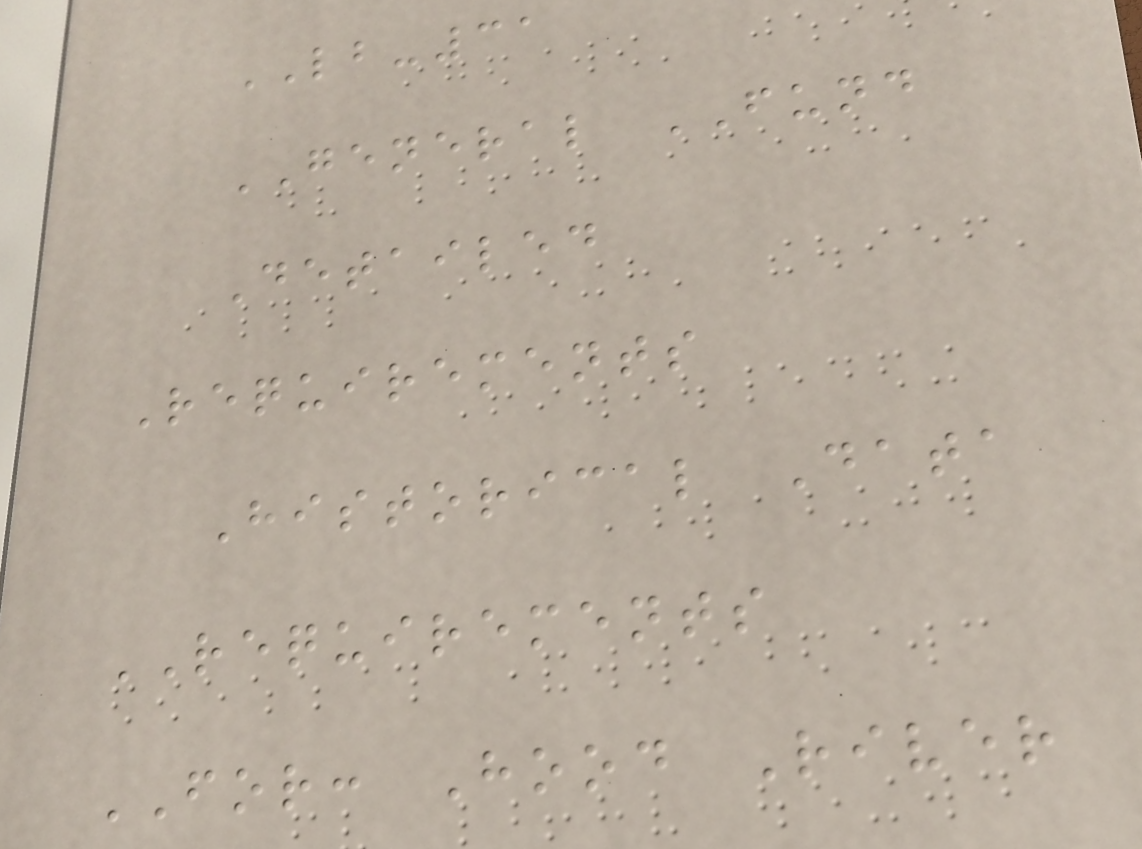LB-31
GENERAL FUND
Detailed
Requirements
Historical Data
REQUIREMENTS
FOR: Hood River
